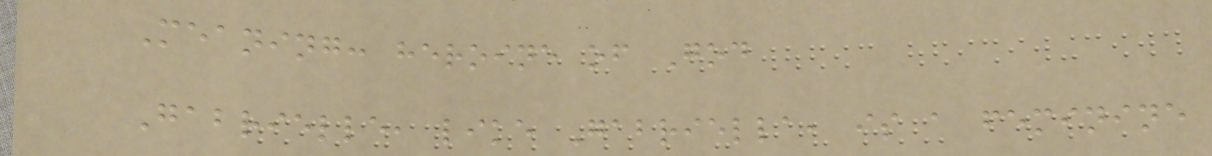Meaning: heroine of God
Gabrielle, like Gabriella, is a feminine
